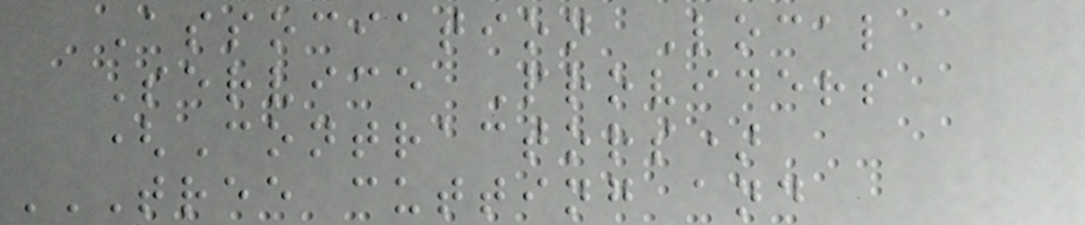Association Local
Service Providers
(Contractors)
TREE CUTTING AND
